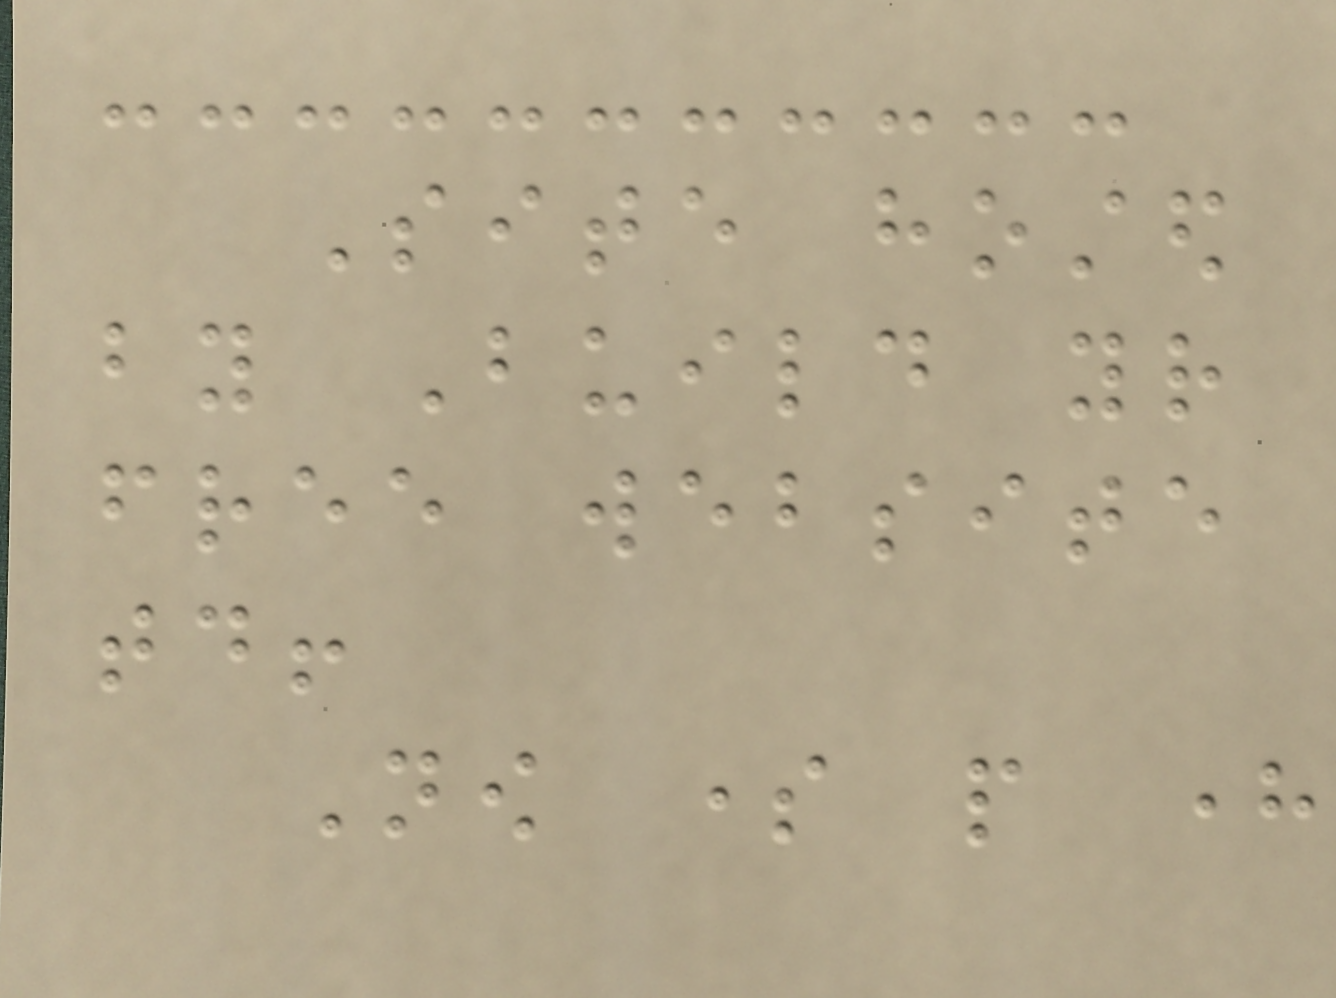Site hosted
by Build your
free website
today!
Now some people here
